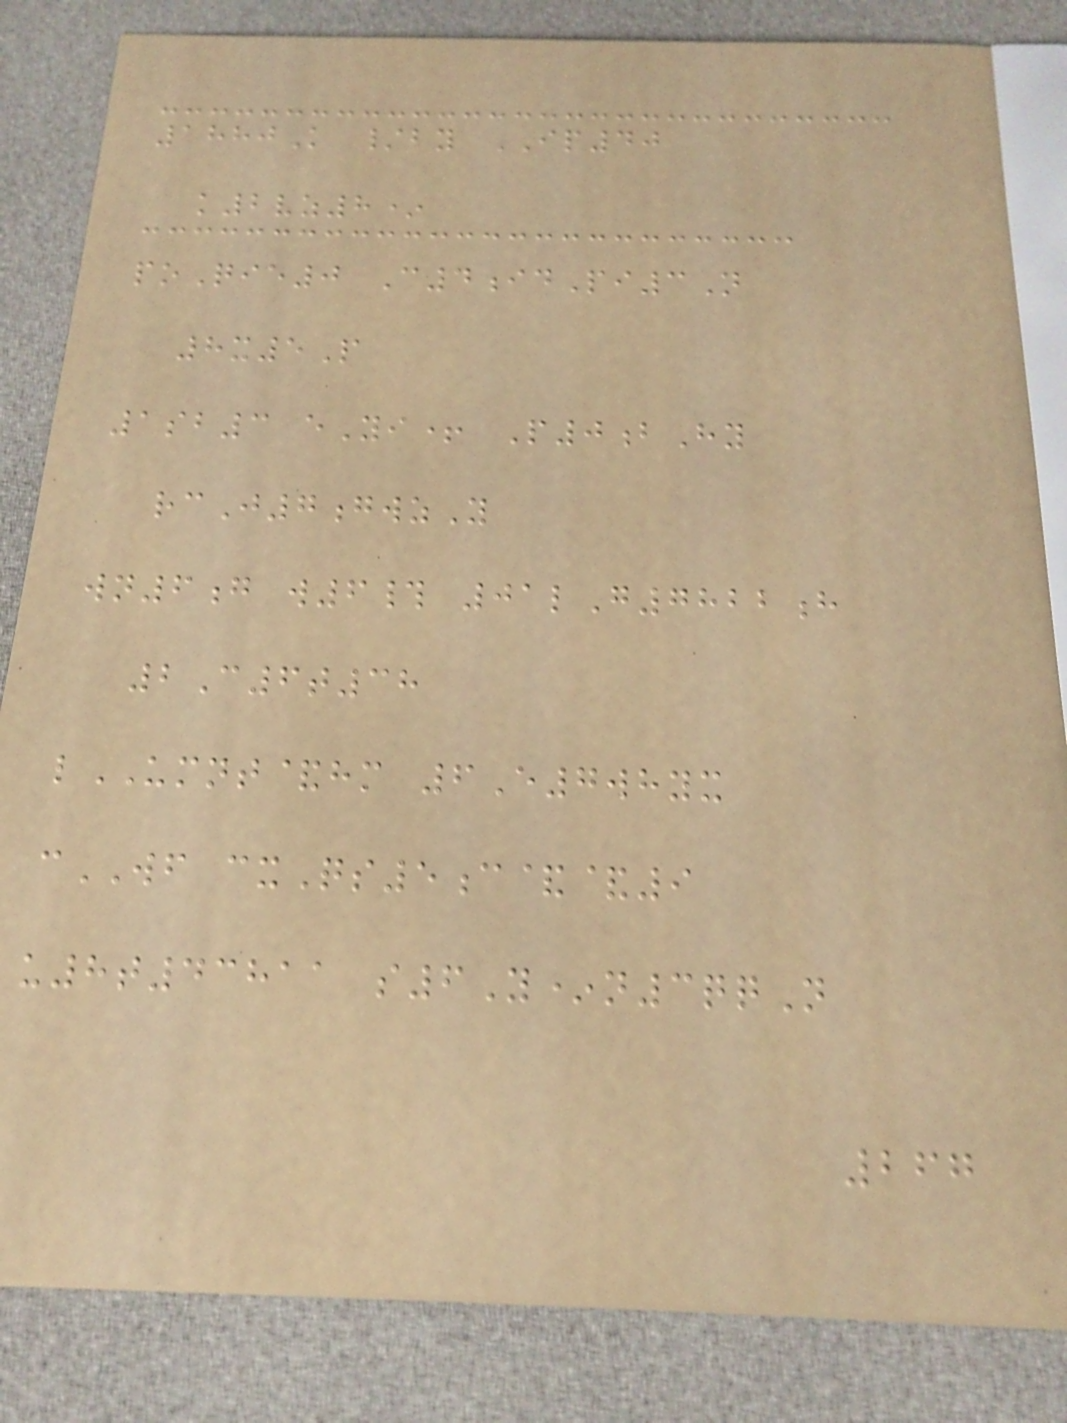1880K /by IP40
k2vz8*
poQie0 C4idPi3N
8x5P
1sb3 eYi+ P0bHy
rcJ7gwzY
wn6g w6# 01lG7822h
2C6t38
lUMNT&hm 6E7whyx
cWF cxQs5c&&9
u8t43811 s6Y*n3qqN
267
